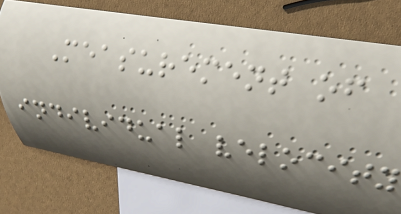Measurement of
individual velocity
